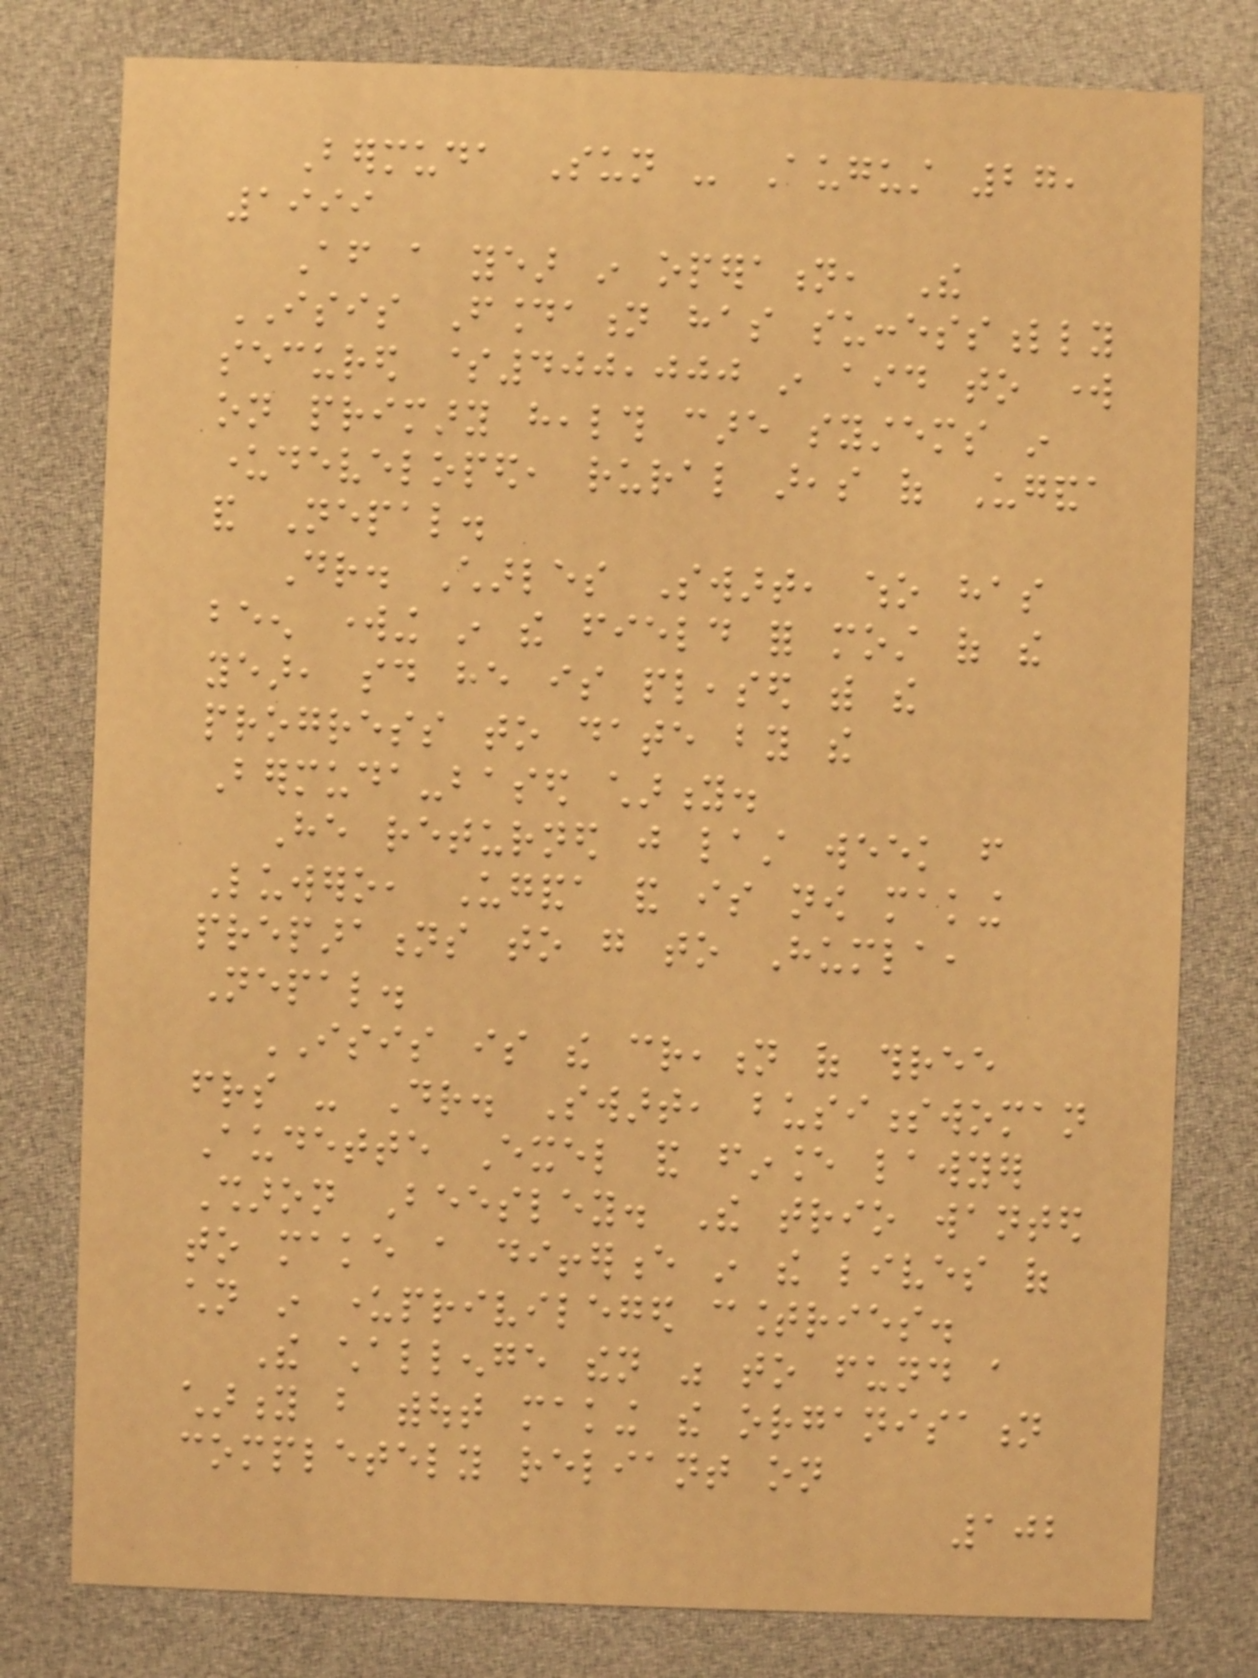Bermuda Sun - August 27,
1999
After a year in operation, The
ISIS Foundation has successfully
secured $400,000 in aid to work
on primary health care systems in
underdeveloped, rural areas of Uganda
and Nepal.
Dr. Charles Swart, who has
been working in the field for most of the
year, said he is pleased with the
progress to date by the
Bermuda-based charity.
He returned just last week from
Luwero, Uganda and is now making
preparations to go to Humla,
Nepal.
ISIS is the creation of three
friends - Dr. Swart, businesswoman
Audette Exel and finance lawyer
Sharon Beesley. The trio wanted
to make a difference in the lives of
children in underprivileged countries.
The challenge then was to fund a
charity but without making the organisation
completely reliant on
102
